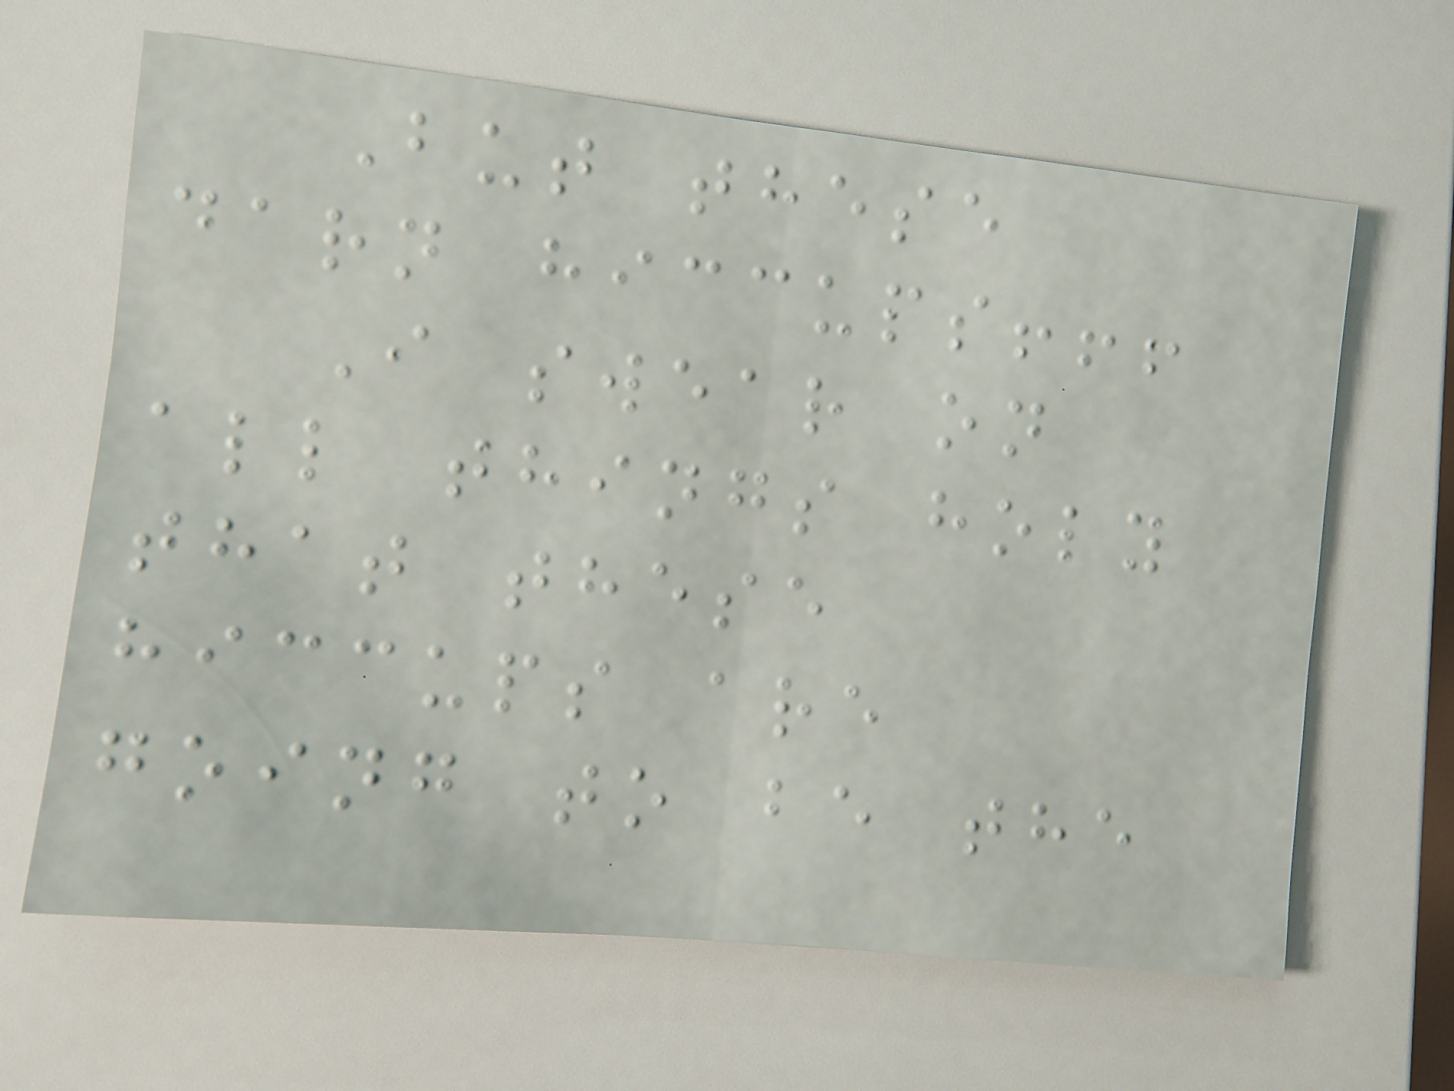But these
darn hiccups!!!
I swear on
all things holy
that these
hiccups are
going to be the
